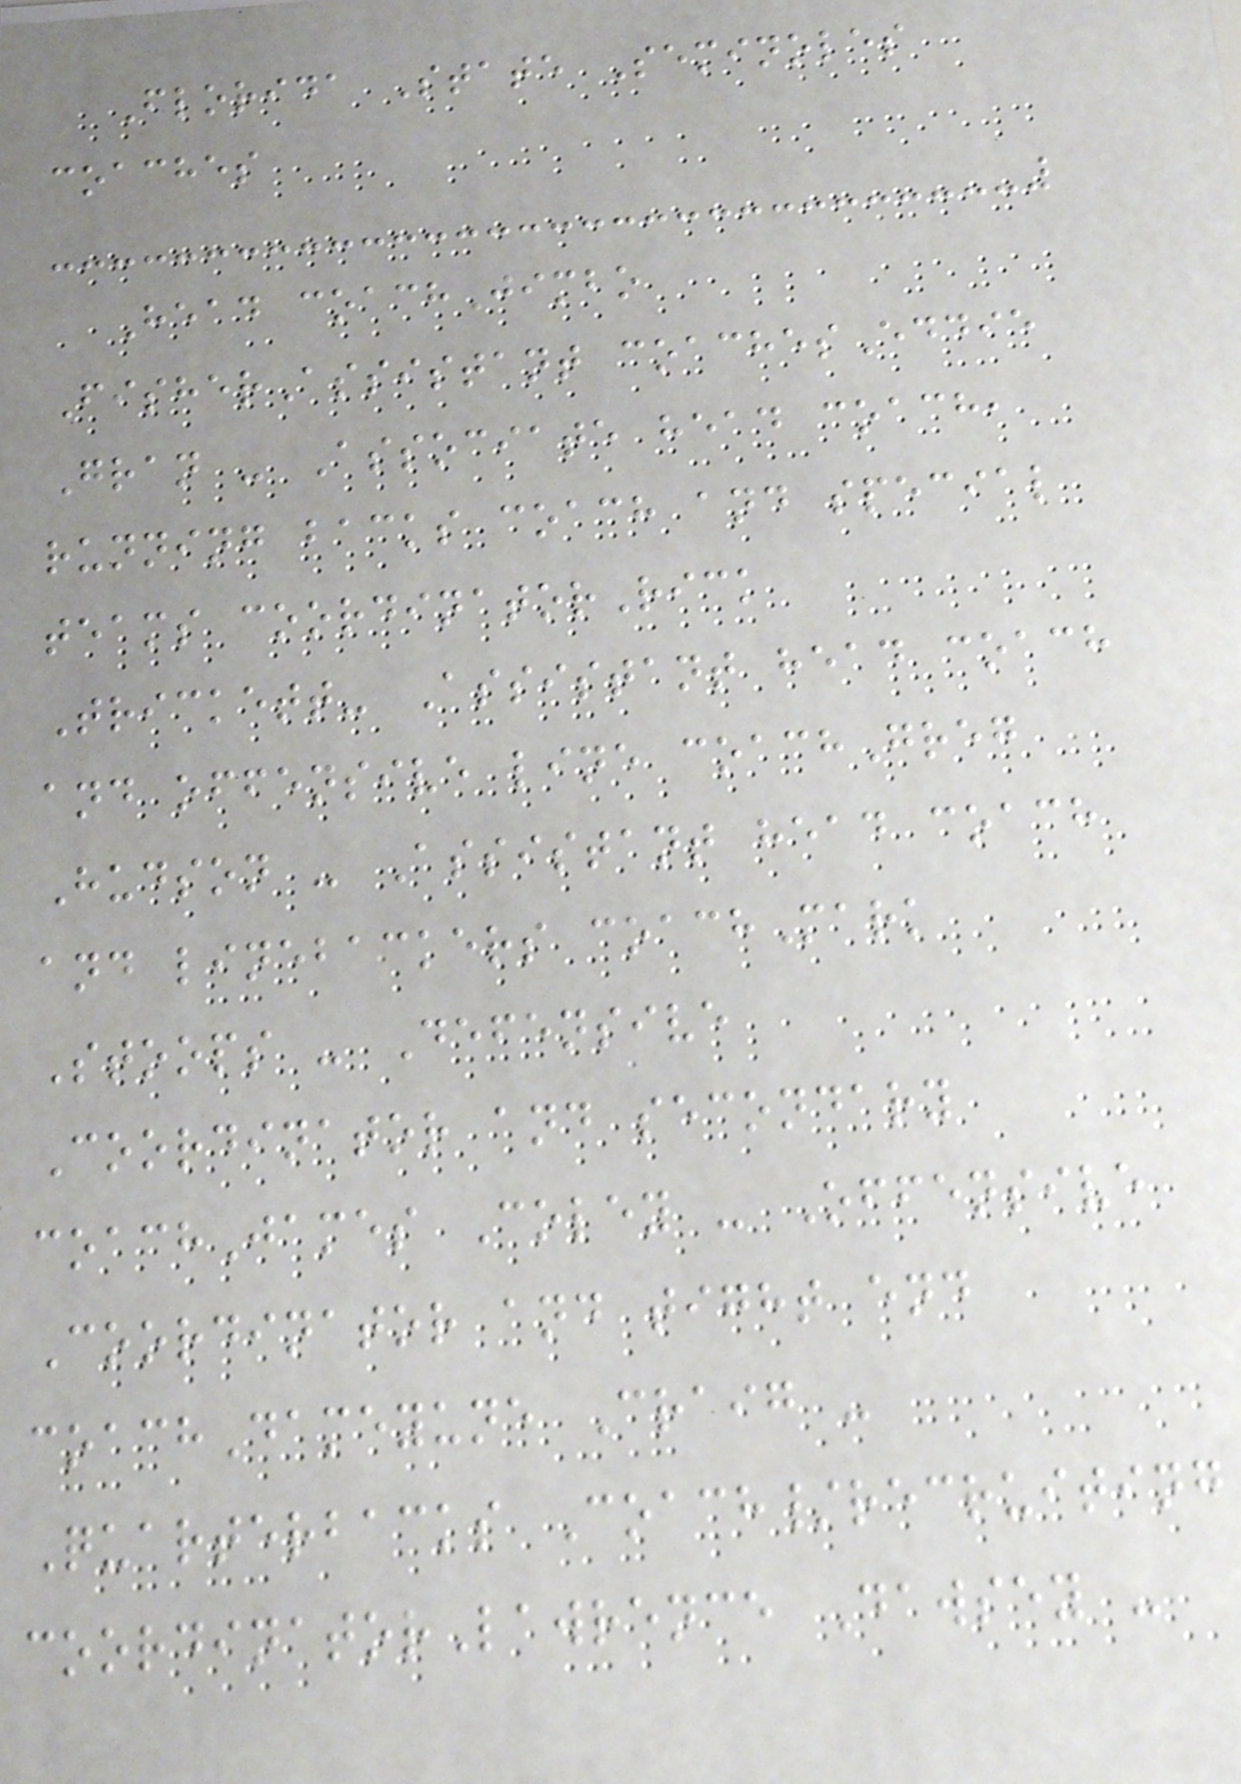Florida State Seminoles
coaches
Head coachJimbo
FisherAssistant coachesEddie
Gran - Associate head coach,
running backs coach and special
teams coordinatorRick
Trickett- Assistant head coach
and offensive line coachGreg
Hudson - Assistant head coach
and linebackers coachMark
Stoops - Defensive
Coordinator and secondary
coachJames Coley - Offensive
Coordinator and tight end
coachDameyune Craig -
Quarterbacks Coach/recruiting
coordinatorLawrence Dawsey -
